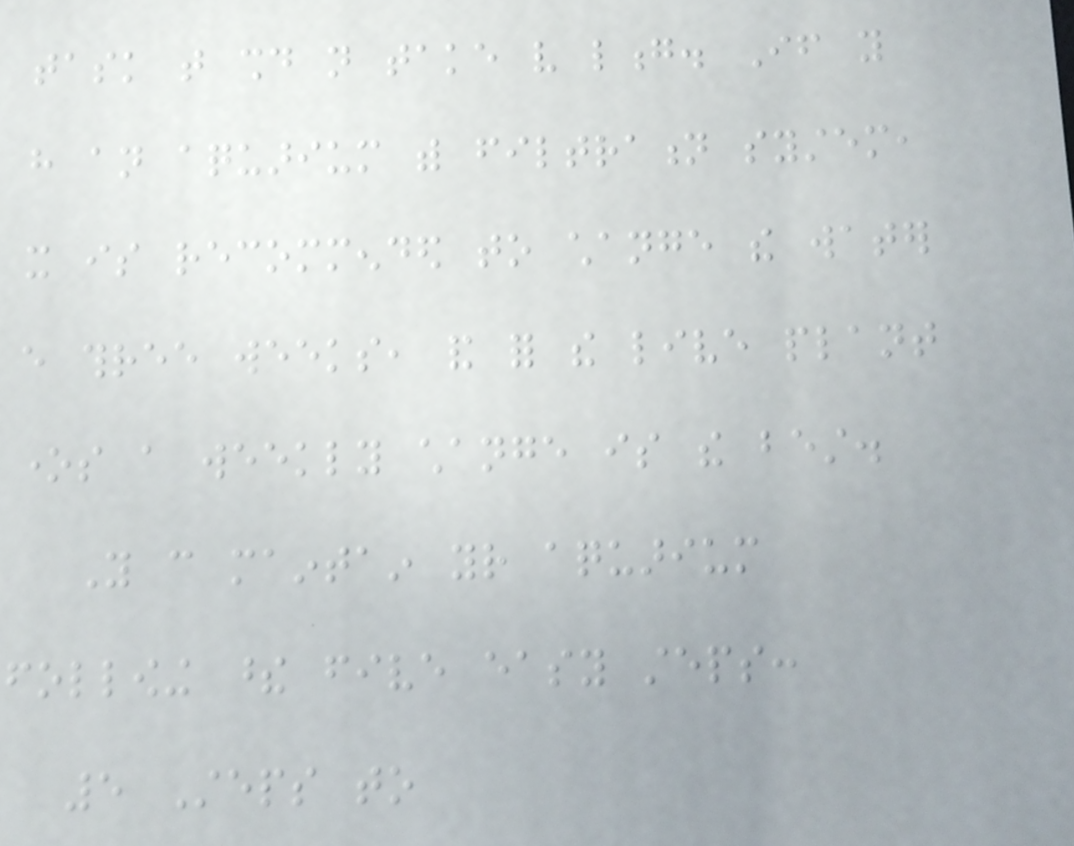task that should not take very long. If you
have an aquarium with filtration system,
it is recommended to change the water
every three weeks, and for the live plant
ones a weekly change is the best.
You can maintain your aquarium
following these five easy steps:
5 Steps to
